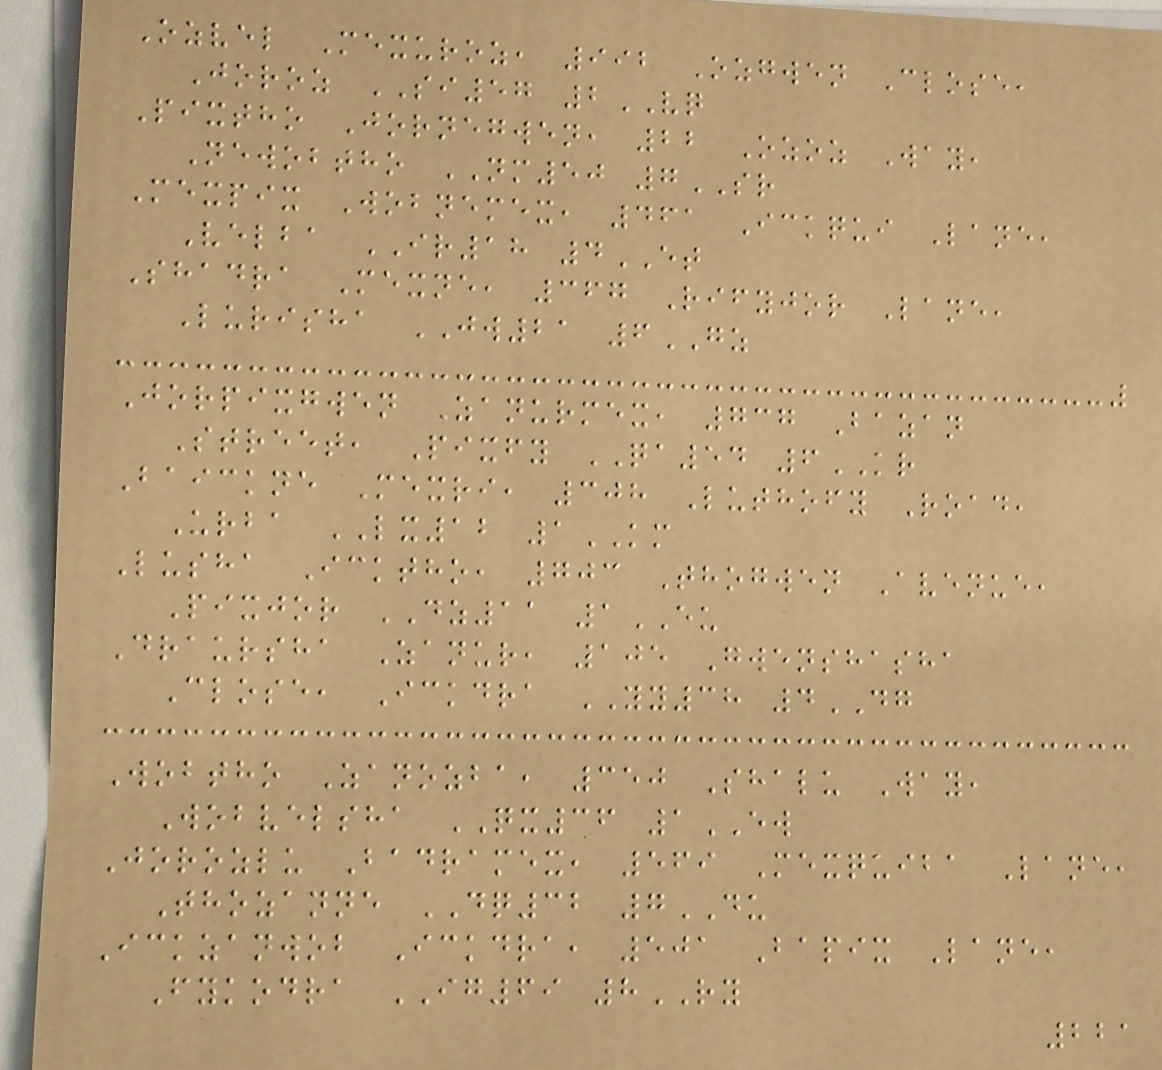Ozvel Mexuroz, 992 Ozgwen Close,
Joroz SI57 2VQ
Pixtho Jornegwen, 22 Ozoz Way,
Newobtho NM50 7SR
Mexpix Wobnemex, 461 Ickqui Lane,
Velba IR18 4ET
Shadra Mexne, 367 Rifyjor Lane,
Lurisha JW21 6GZ
Jorpixgwen Zanurmex, 737 Bazan
Street, Pixfy QA54 6KR
Baickne Mexri, 308 Luthofy Road,
Urba LX12 1KM
Lusha Icktho, 703 Thogwen Avenue,
Pixjor DZ11 1EU
Draursha Zanur, 105 Gwenshasha
Close, Ickdra YY38 4DG
Wobtho Zanozba, 350 Shalu Way,
Wobvelsha QX36 1EW
Jorozlu Badramex, 569 Mexquiba Lane,
Thozanne DQ32 7DU
Ickzanwob Ickdra, 501 Bapix Lane,
Fykodra IG69 8RY
221
